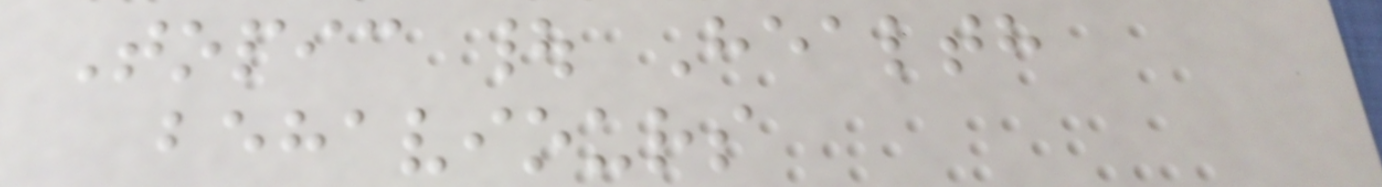Topic | Health
behaviours
